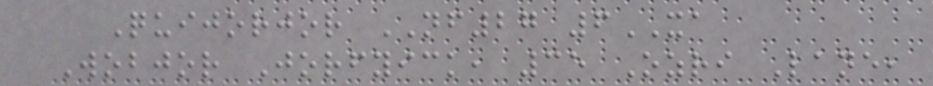Quijorjor NF27 6XA
Wobjor Jorfyick, 35 Ozri Lane,
